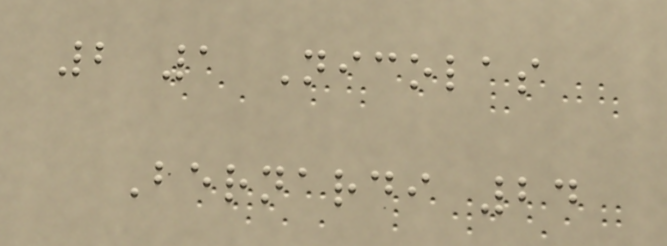2 1 Nicolas
Bernardi 24
